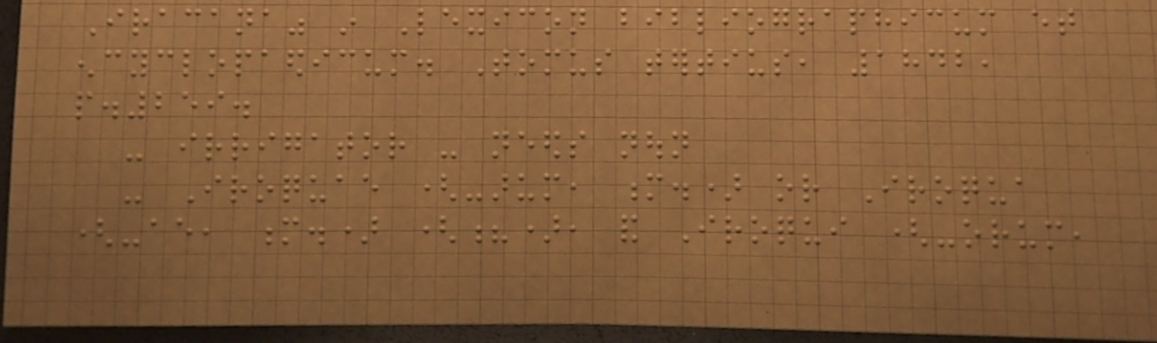Iracana" in Lexicon bibliographicum et
encyclopaedicum. Tomus tertius, 1842,
p.259.
- irrigator - needs noun
- Iroquae (-arum, m.) or Iroqua
(-ae, m.) (?), and Iroqui (-orum,
